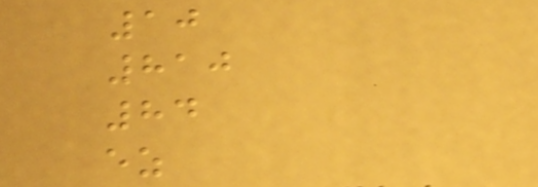10
810
84
ez
